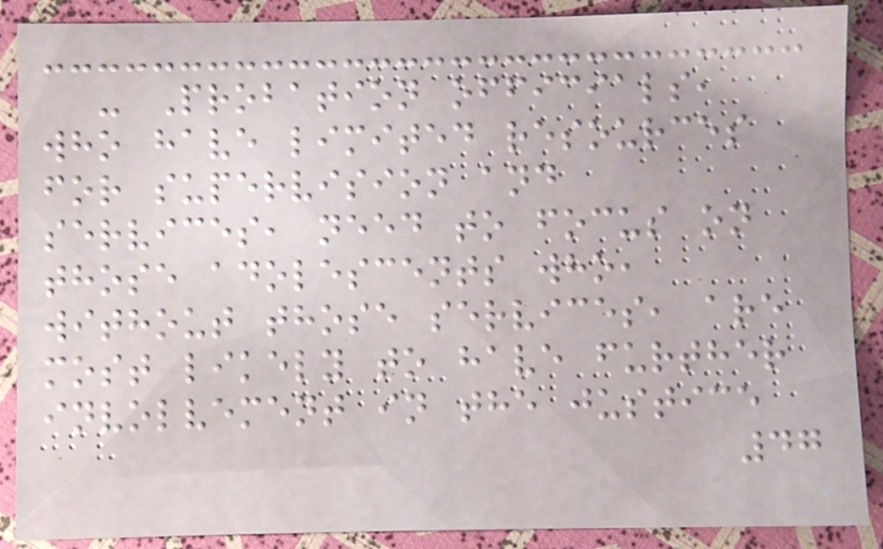- Probation officials,
who have limited resources
for supervision and
services, need to focus on
those adolescents who,
without those services, are
most likely to have further
involvement in the justice
47
